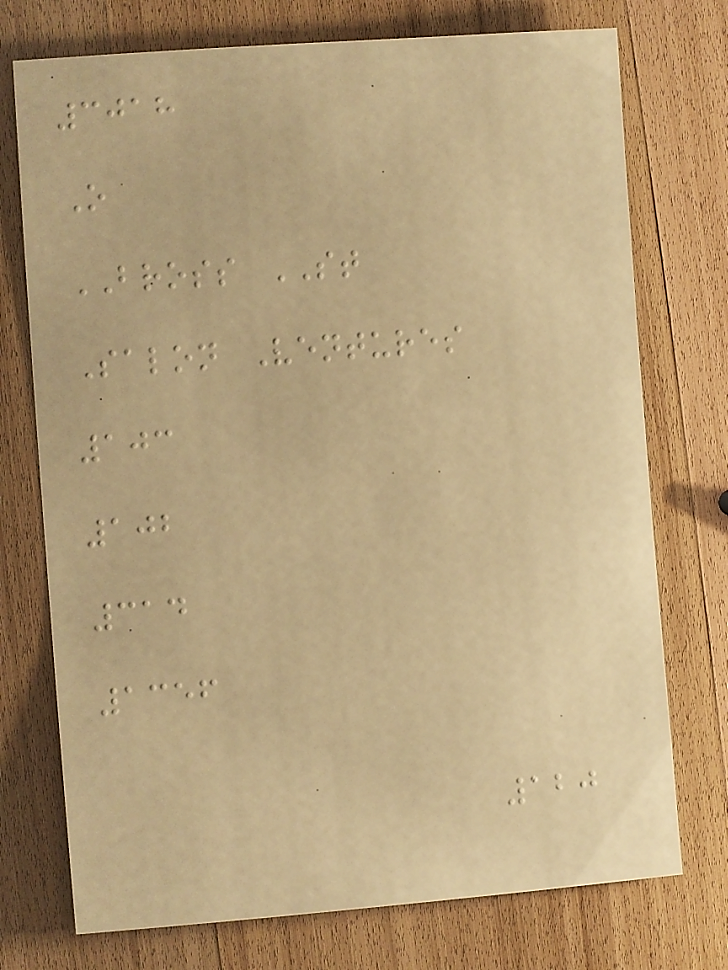3018
O
BROSS ST
Salon Ventures
103
102
314
1356
120
